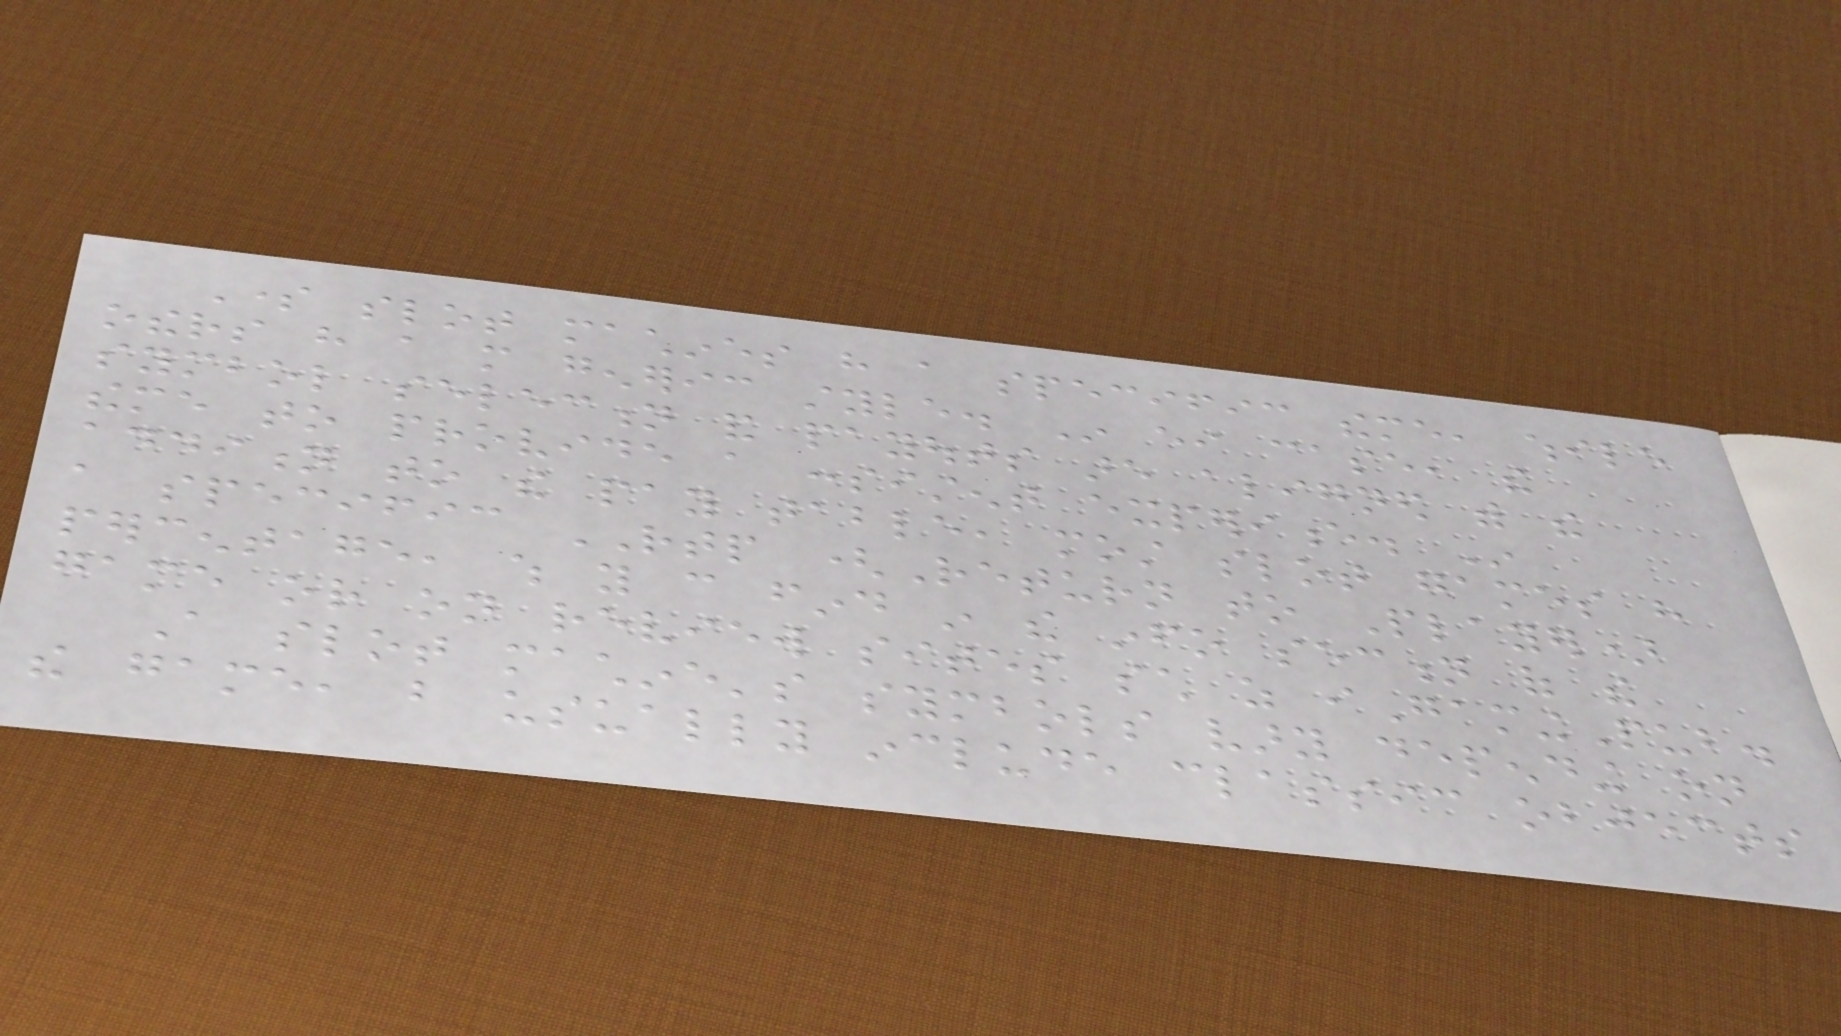Some slot machines have a specific theme, while
others have a more generic style. In either case, the
symbol selection and payouts are aligned with the
theme to provide a consistent experience. In
addition to the pay table, most slot games have
a specific RTP (Return to Player)
percentage, which you can find in the info section of the
game or on review sites such as iGamingPub.
A slot machine's symbols vary depending on
the game, but usually include classic objects
